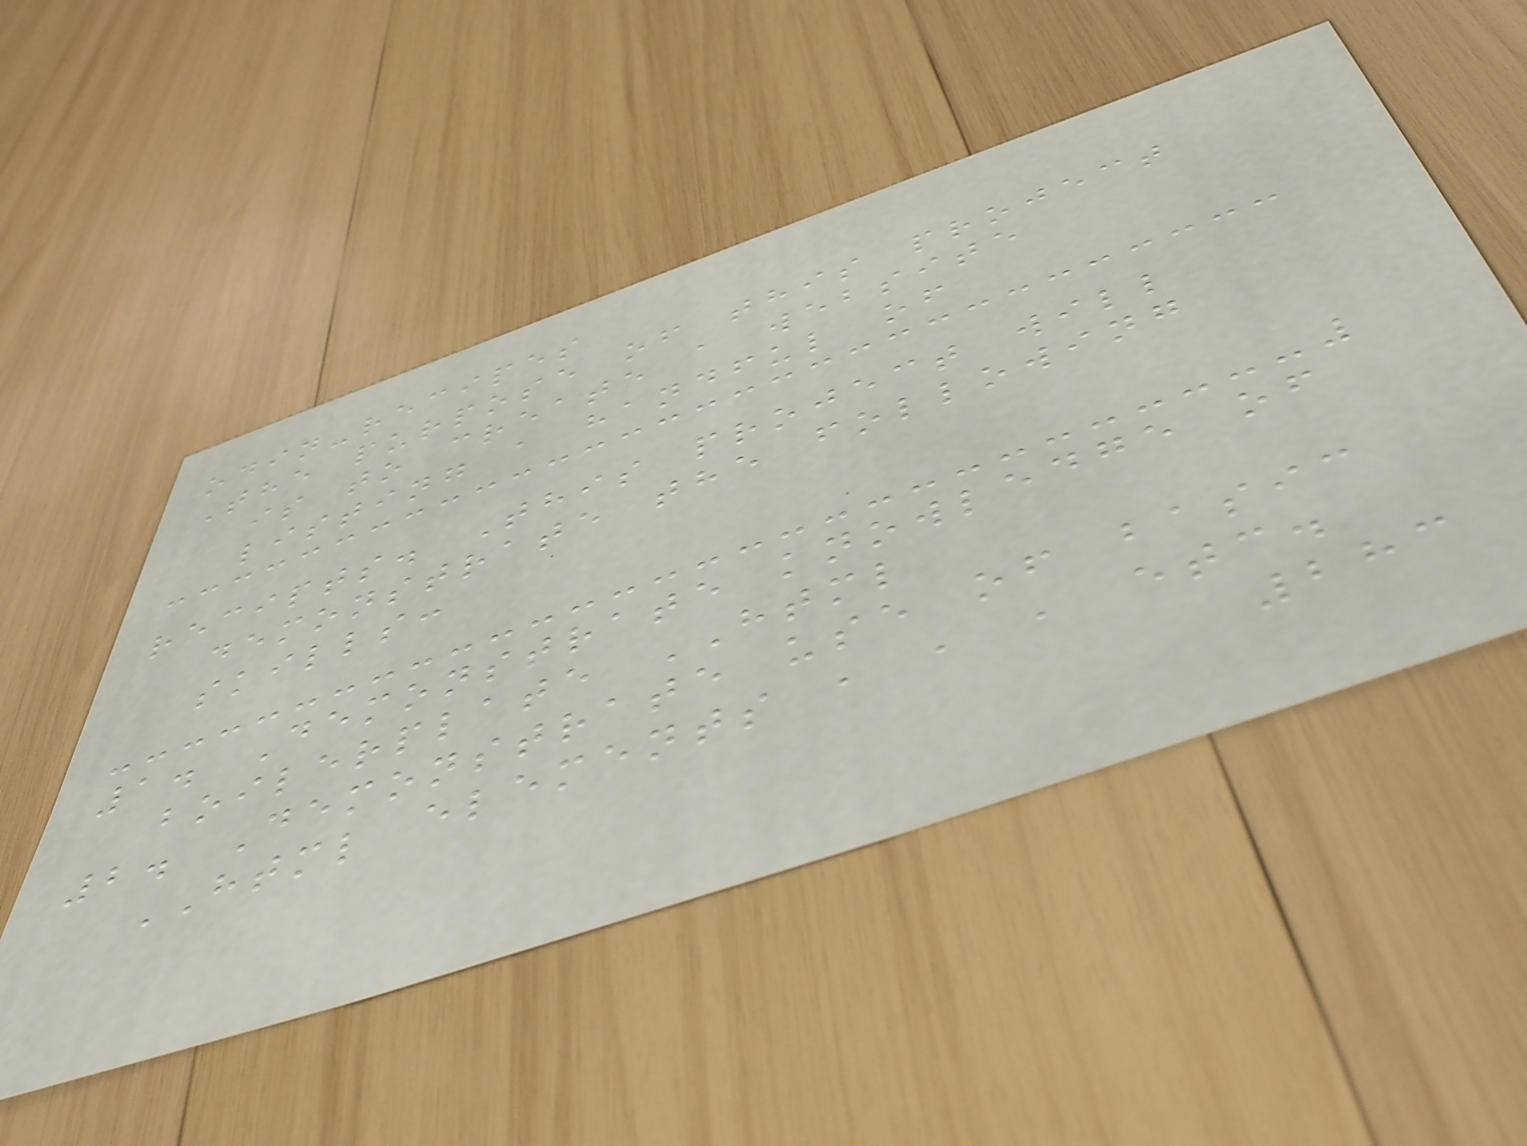odin-recipes
The purpose of this project
is to create a website
listing a handful of
recipts. This project will
demonstrate the following
skills:
1. Demonstrate knowledge of
boilerplate HTML
2. Demonstrate use of basic
HTML elements , , , etc.
283
